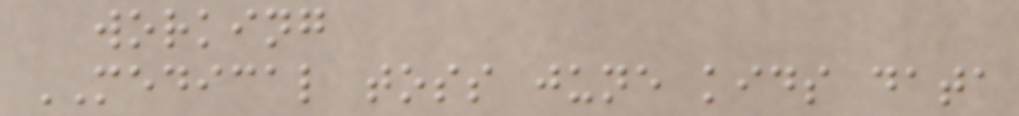working
MEDICAL toss june kids data
